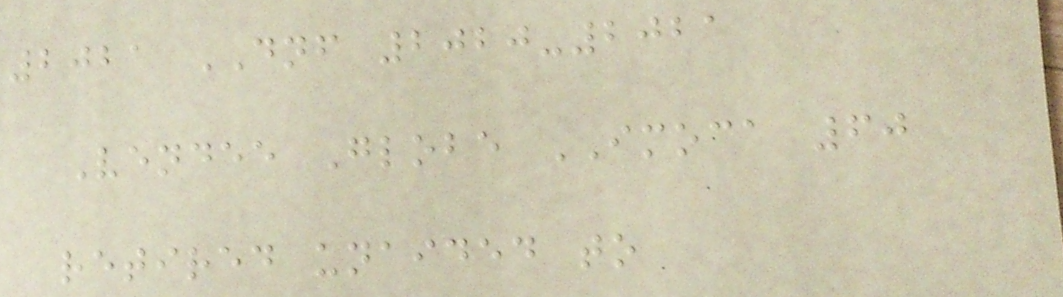2021 DNF 2020-2021
Vendee Globe IMOCA 60
retired unaided to
